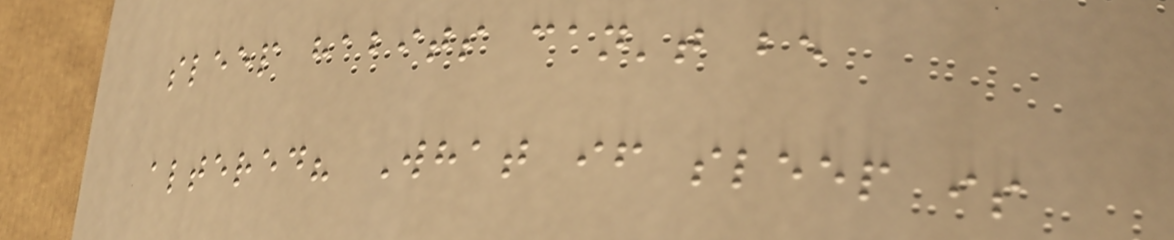sleep habits can't be
altered? What if sleep is
